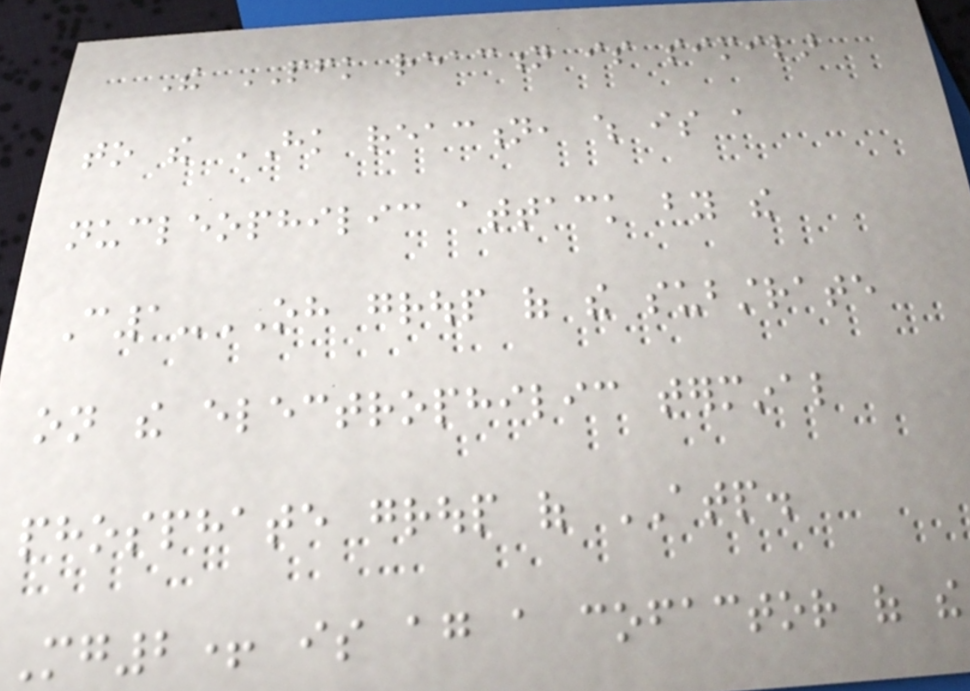The PFK reaction is similar
to the HK reaction, which is a
nucleophilic attack by the
C1-OH group of the substrate
on the electrophilic terminal
phosphate group of ATP.
Mg2+ is again a cofactor of the
